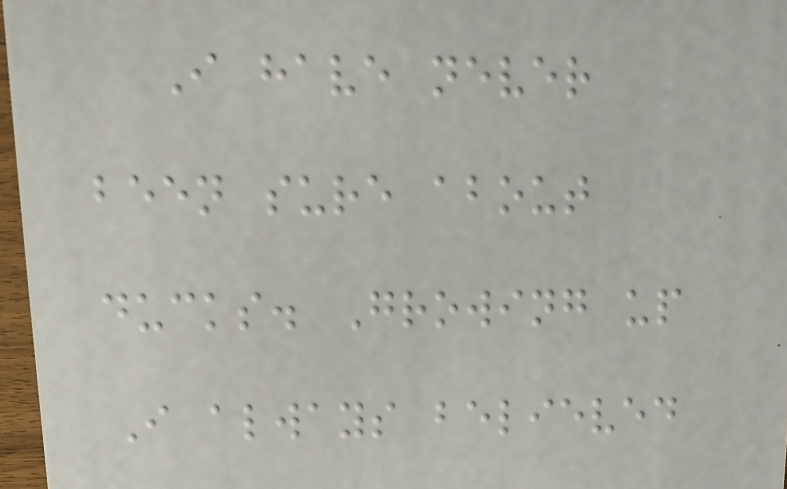I have never
been sure about
ducks. Growing up
I always believed
